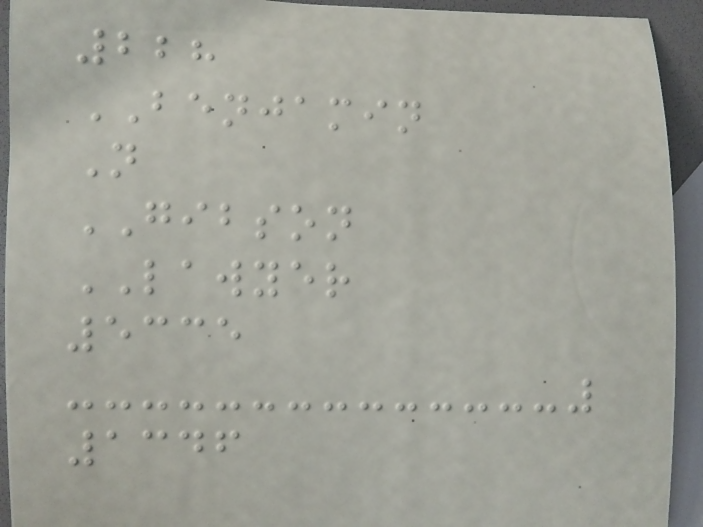228
BENJAMIN
N
GIBSON
LAWYER
5335
1346
